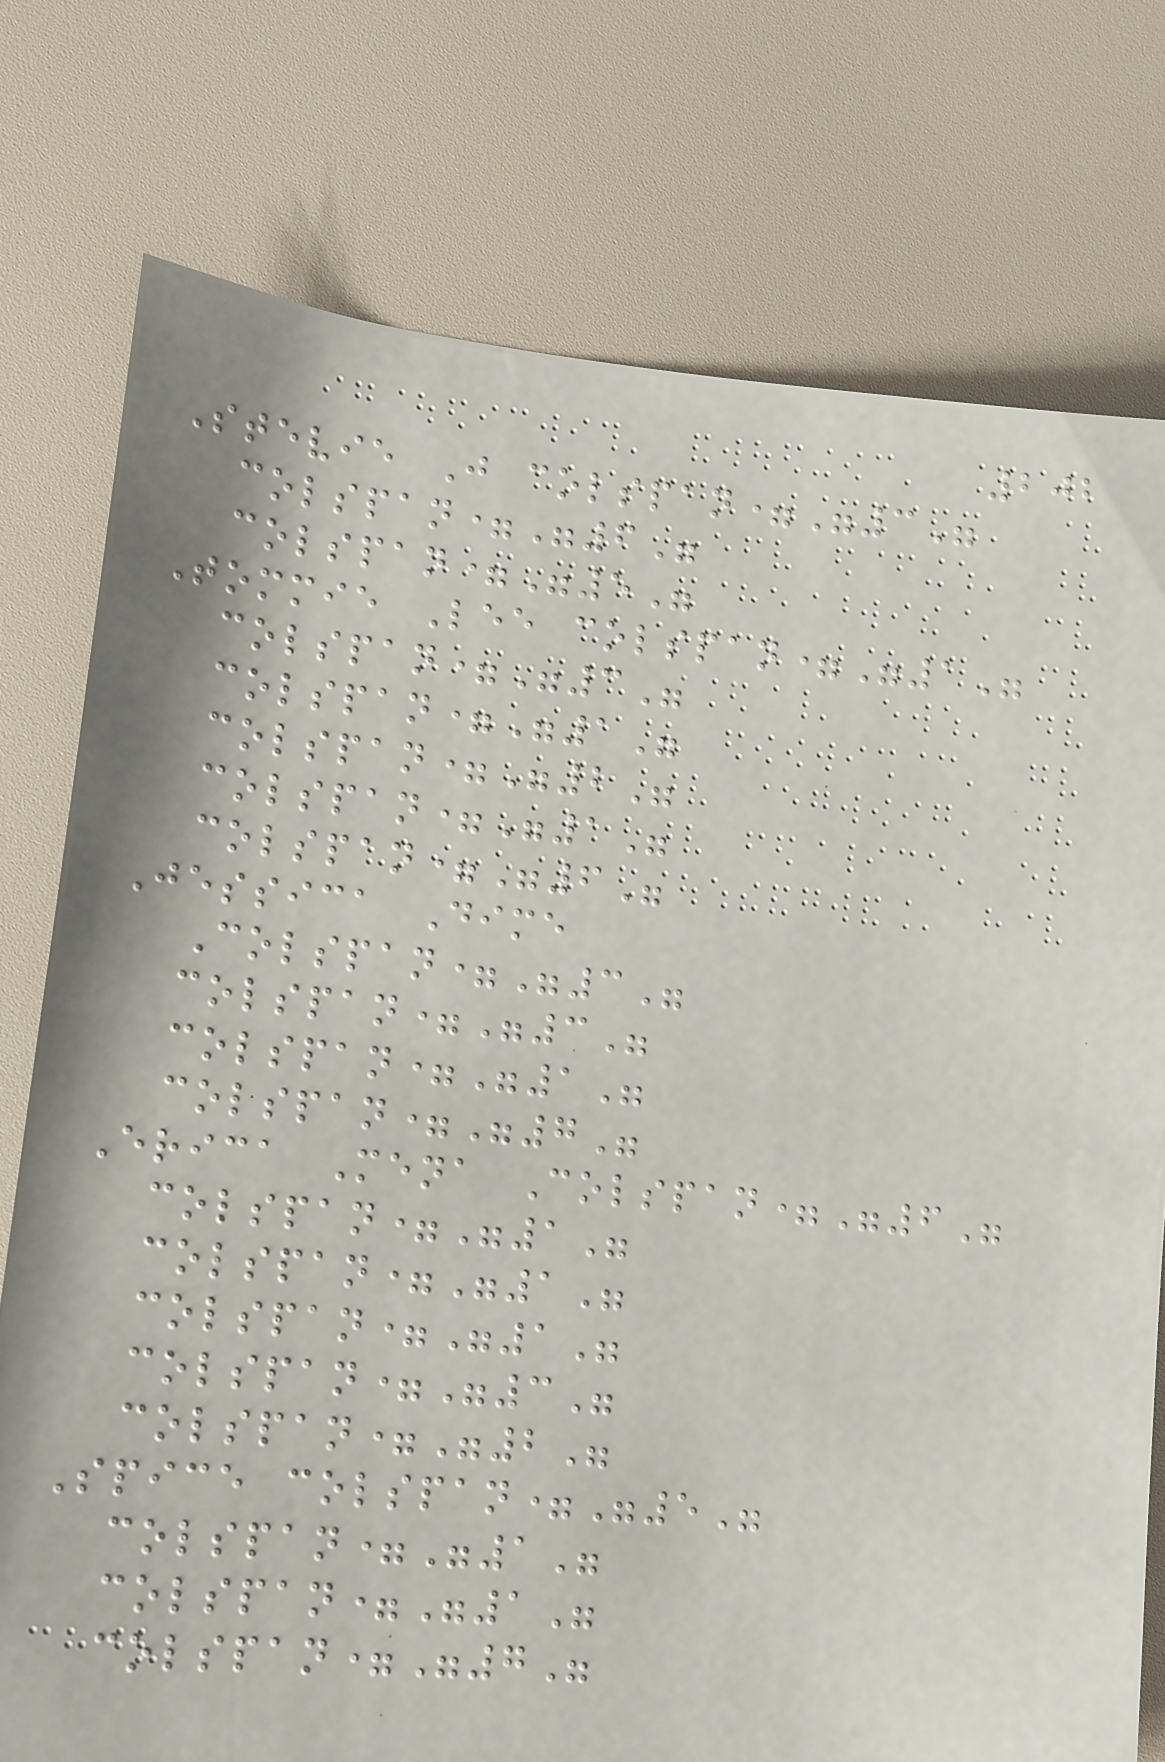202
Stevie J colspan="3"
colspan="6"
colspan="5"
Tommie Lee colspan="1"
colspan="3"
colspan="1"
colspan="2"
colspan="1"
colspan="6"
Jessica Dime
Colspan="3"
colspan="3"
colspan="1"
colspan="7"
Erica Mena Colspan="6"
colspan="1"
colspan="1"
colspan="1"
colspan="3"
colspan="2"
Spice colspan="5"
colspan="1"
colspan="1"
colspan="7"
